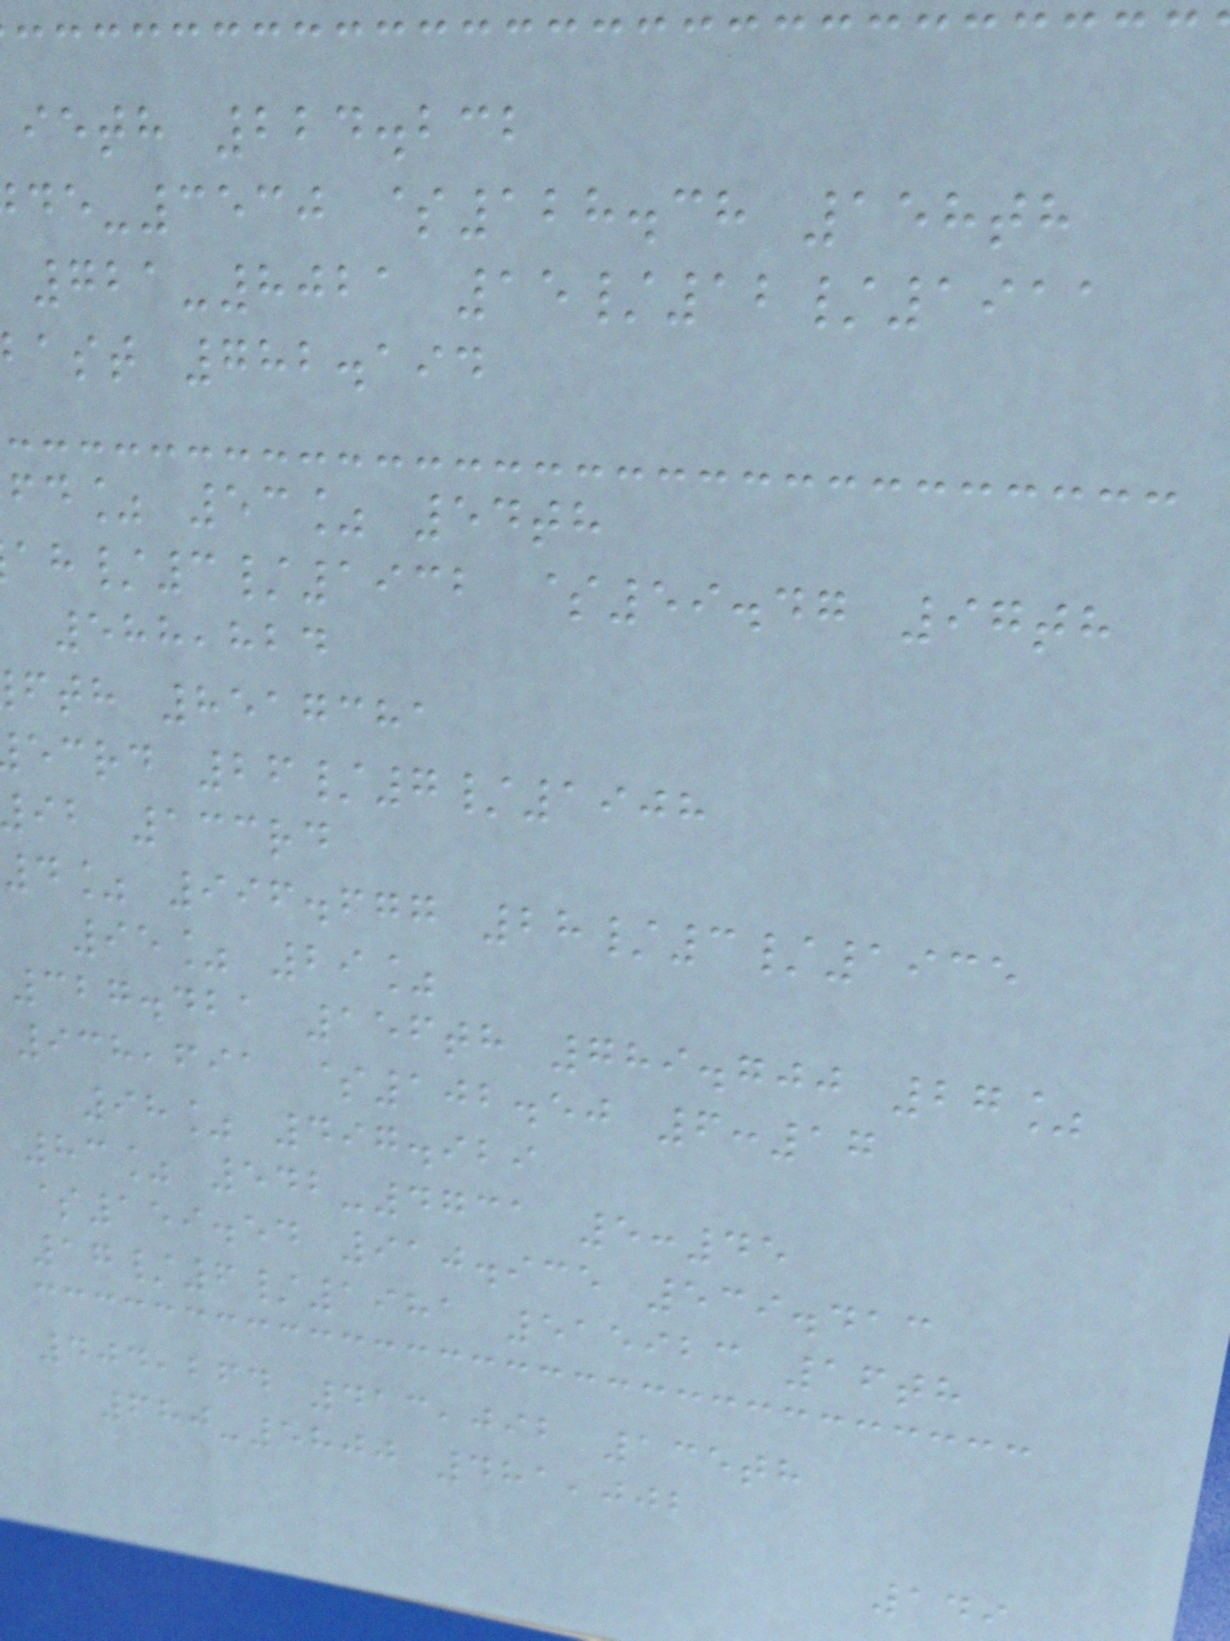ieth 224.232
-3530 $128.38 158th
721-8021 15/12/1911
bast 782.194
fd% 53% 54th
/3/1932 $59.47 97th
588,824
fth 8517381
ecrd 26/7/1908
ib 133rd
4% 996.677 28/3/1935
95% 29%
327.421 156th 789.700 27%
938,691 $102.50 6:17
98% 497.929
83% 542-4731 5:45
$159.54 910.935 539.413
17/6/1981 515923 16th
404,264 413,092 135th
680-5800 481,002
149
